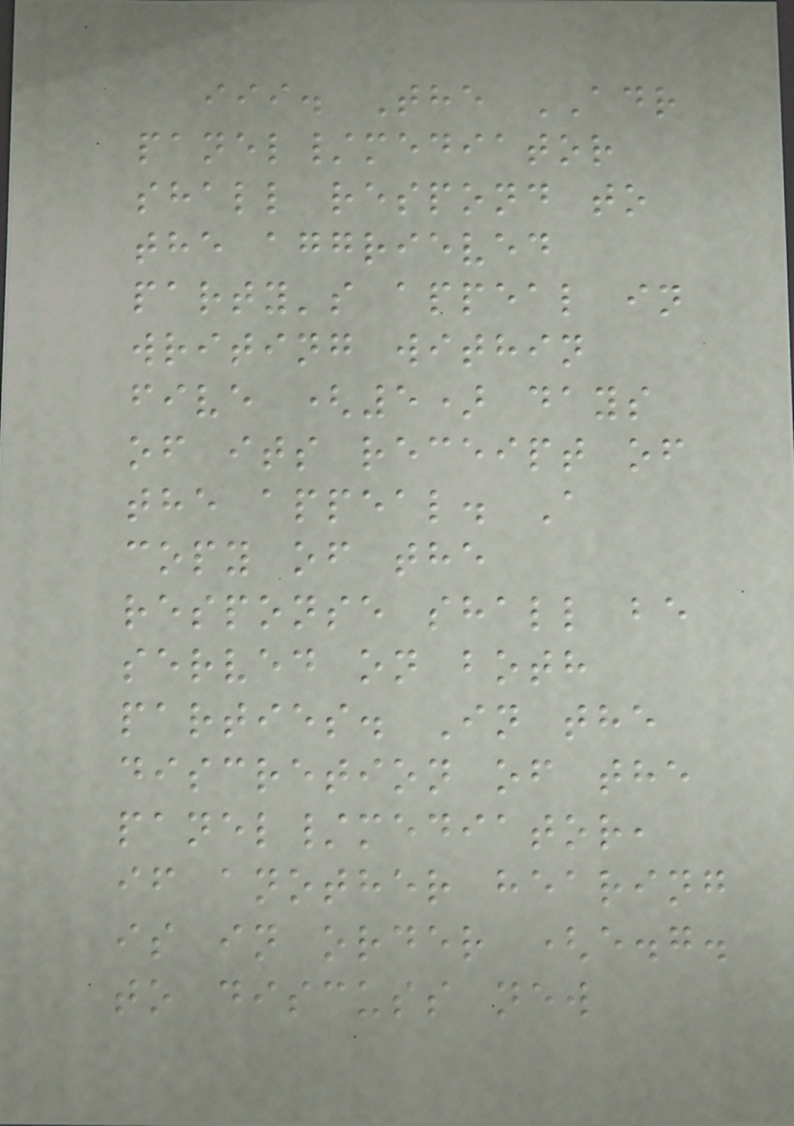iii. The ADR
panel/mediator
shall respond to
the aggrieved
party's appeal in
writing within
five (5) days
of its receipt of
the appeal. A
copy of the
response shall be
served on both
parties. In the
discretion of the
panel/mediator,
if another hearing
is in order (e.g.
to discuss new
